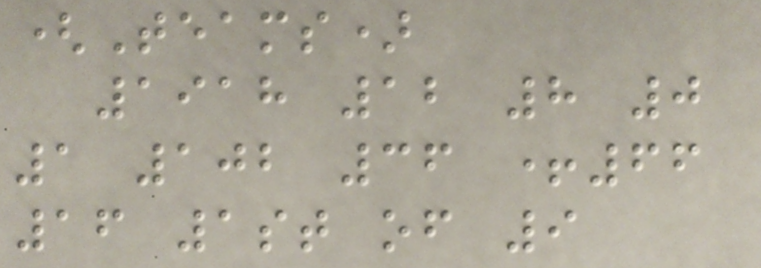(Teams)
1918 12 8 0
1 102 36 +66
16 1st of 9
